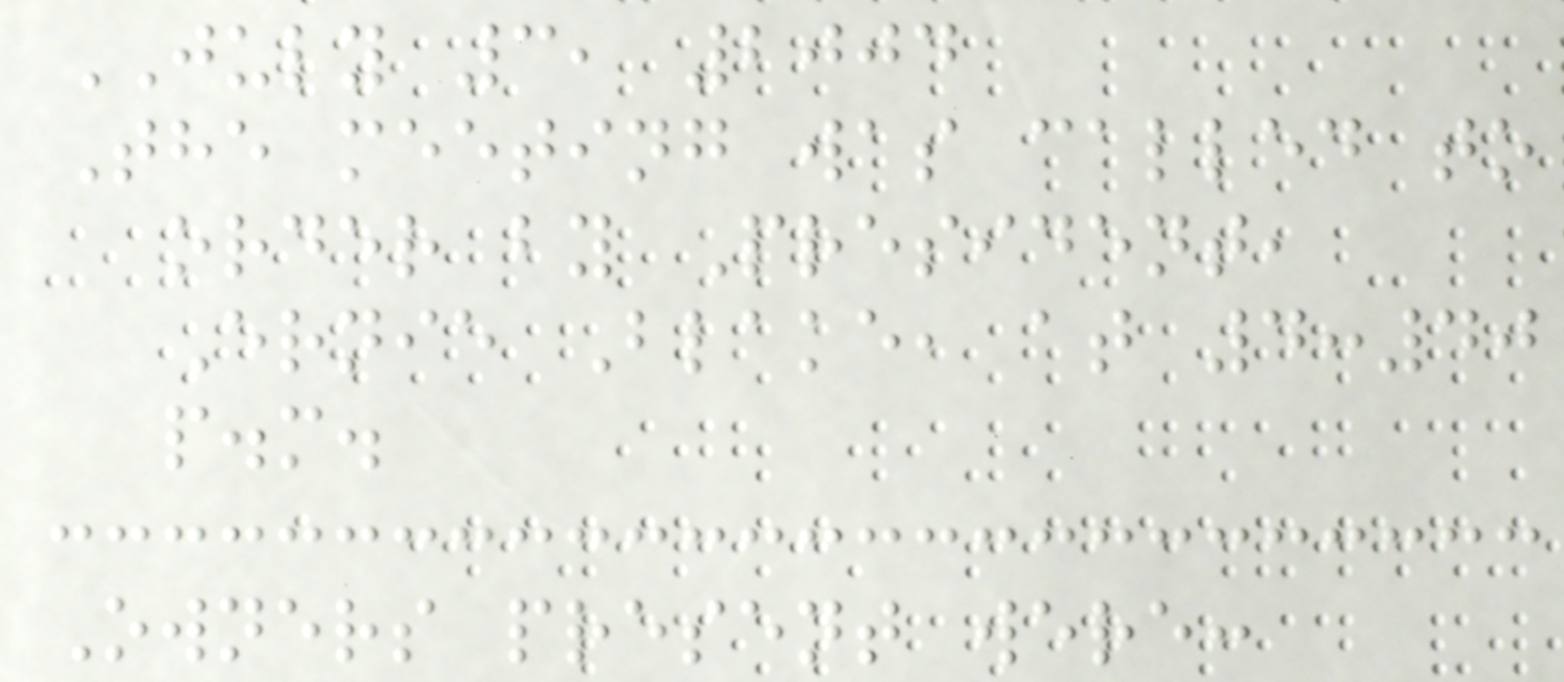JULY 3, 2004
The meeting was called to
order by President,
Ernie Blake, at 4:40
p.m.
Owners present were:
